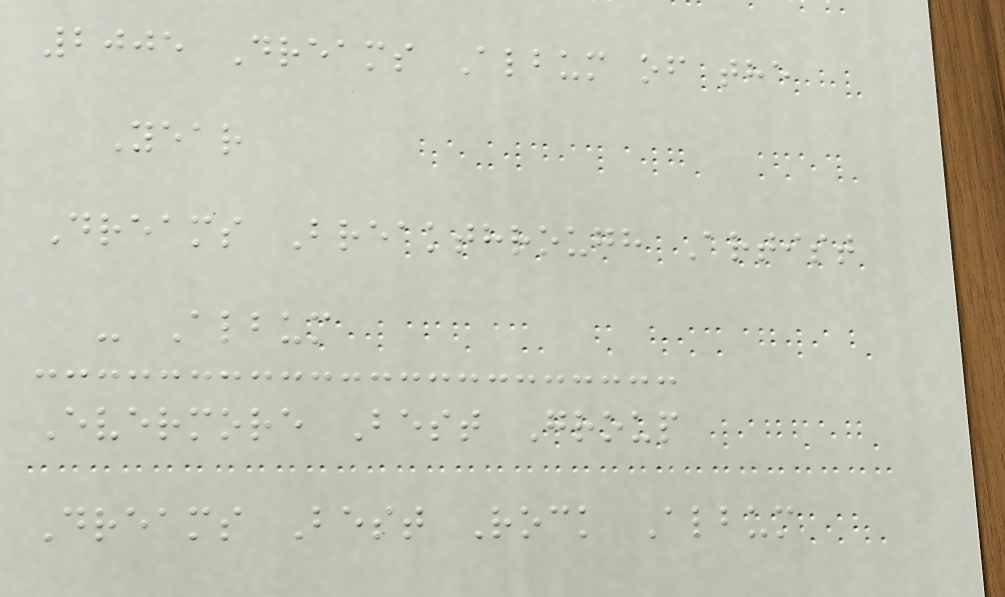2005 Dreams Album of the
Year
Dreams Breakthrough Artist
- Album
Evermore Best Group
Dreams Best Rock Album
